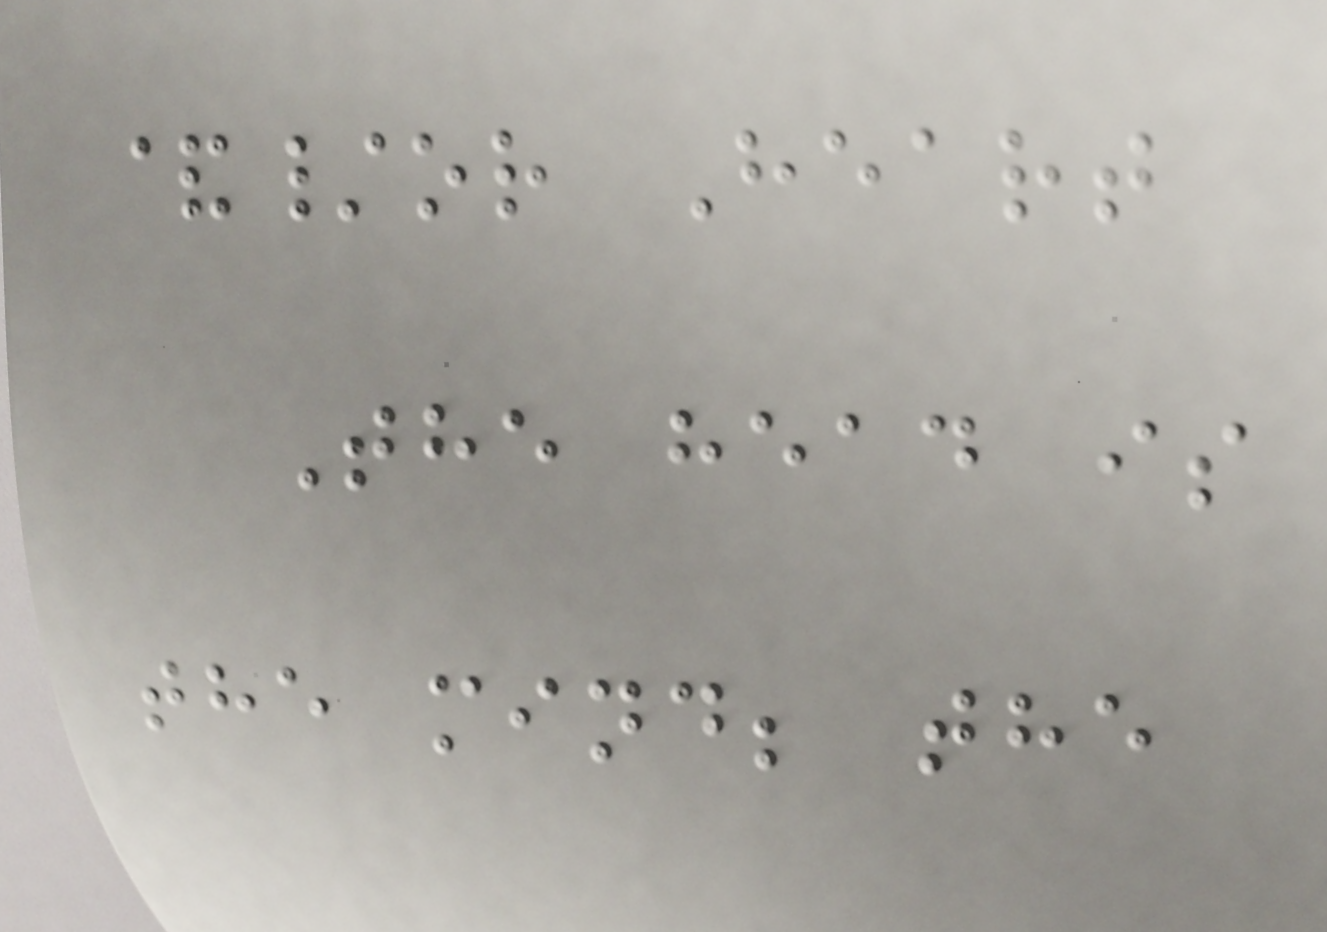&/or Heart
The head is
the mind; the
